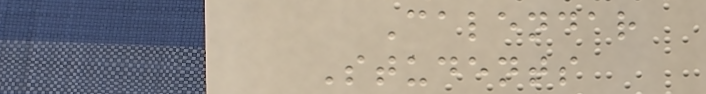Calendar
Students
